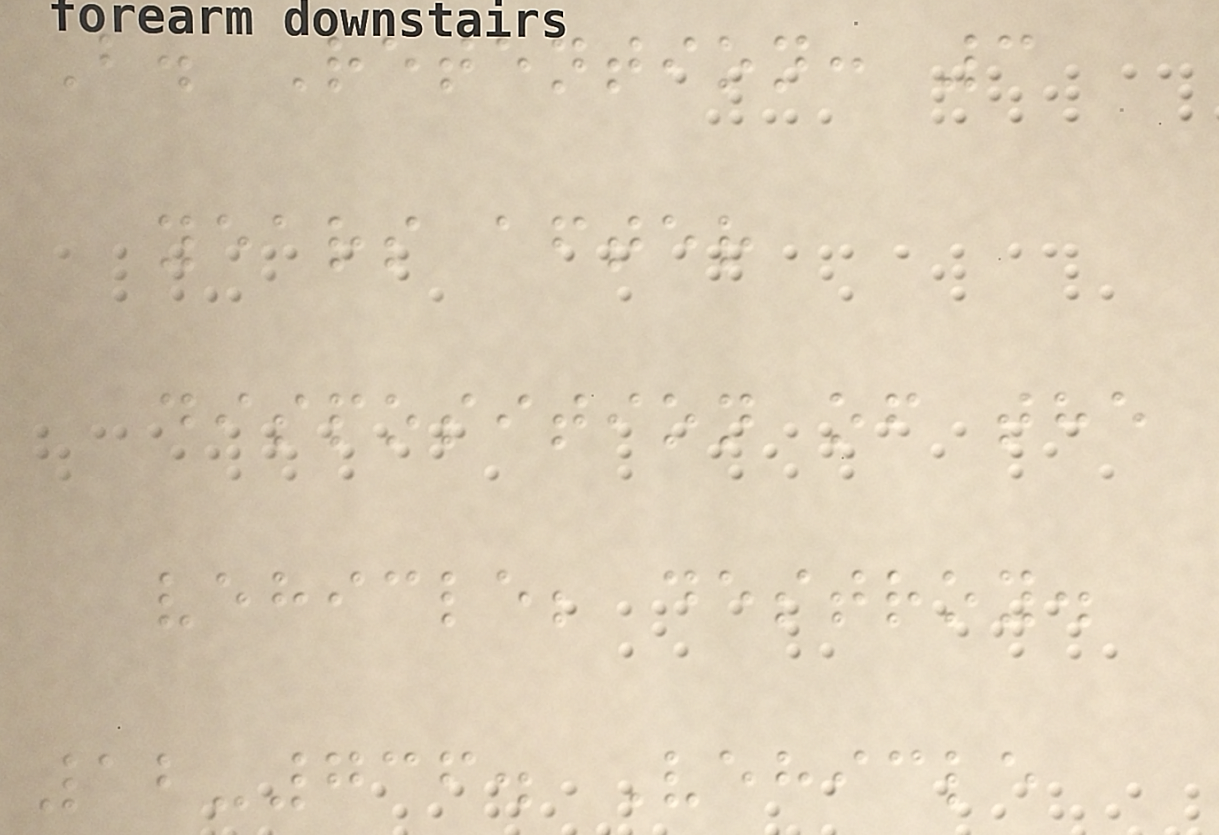B. Retention: 3
years after
disposition of the
vehicle; destroy.
12-736. Vehicle
